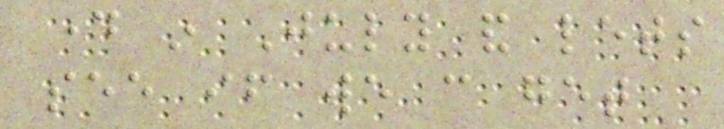day in July and lets
see if we can get
